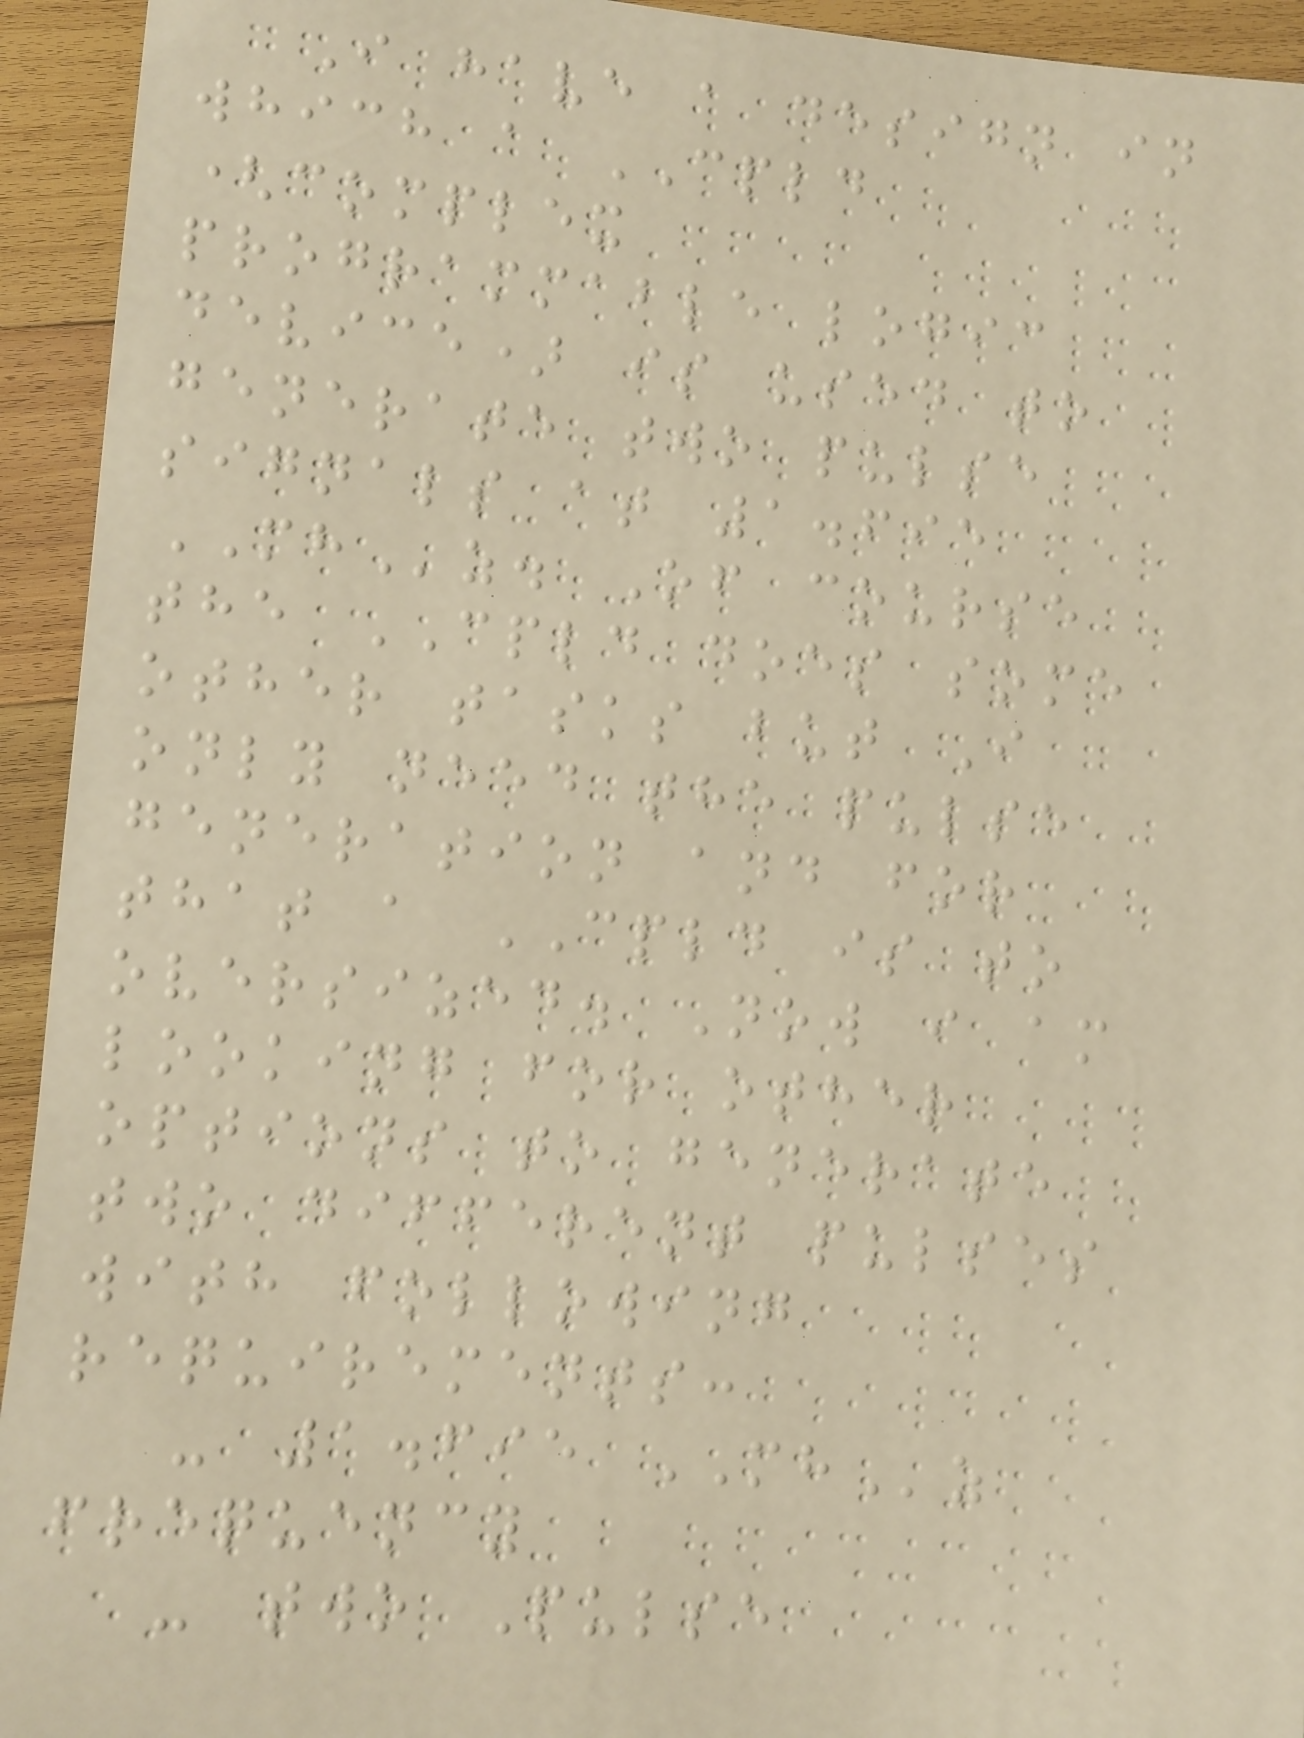I have a design in
which a CPLD
(complex
programmable logic
device) is used to
generate two pulse
signals at 1.695
MHz. Of course
the CPLD does some
other tasks but I
only need the pulse
generation and for
that a CPLD is to
oversized. Now i am
looking for other
options to generate
two different pulses
with following
requirements:
- 1.695 MHz
frequency
- two Pulse
